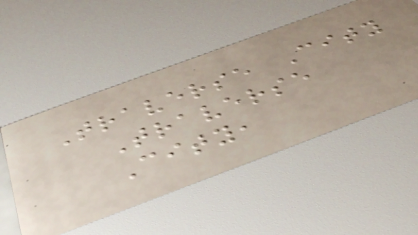Traverse City
Traverse
City,
